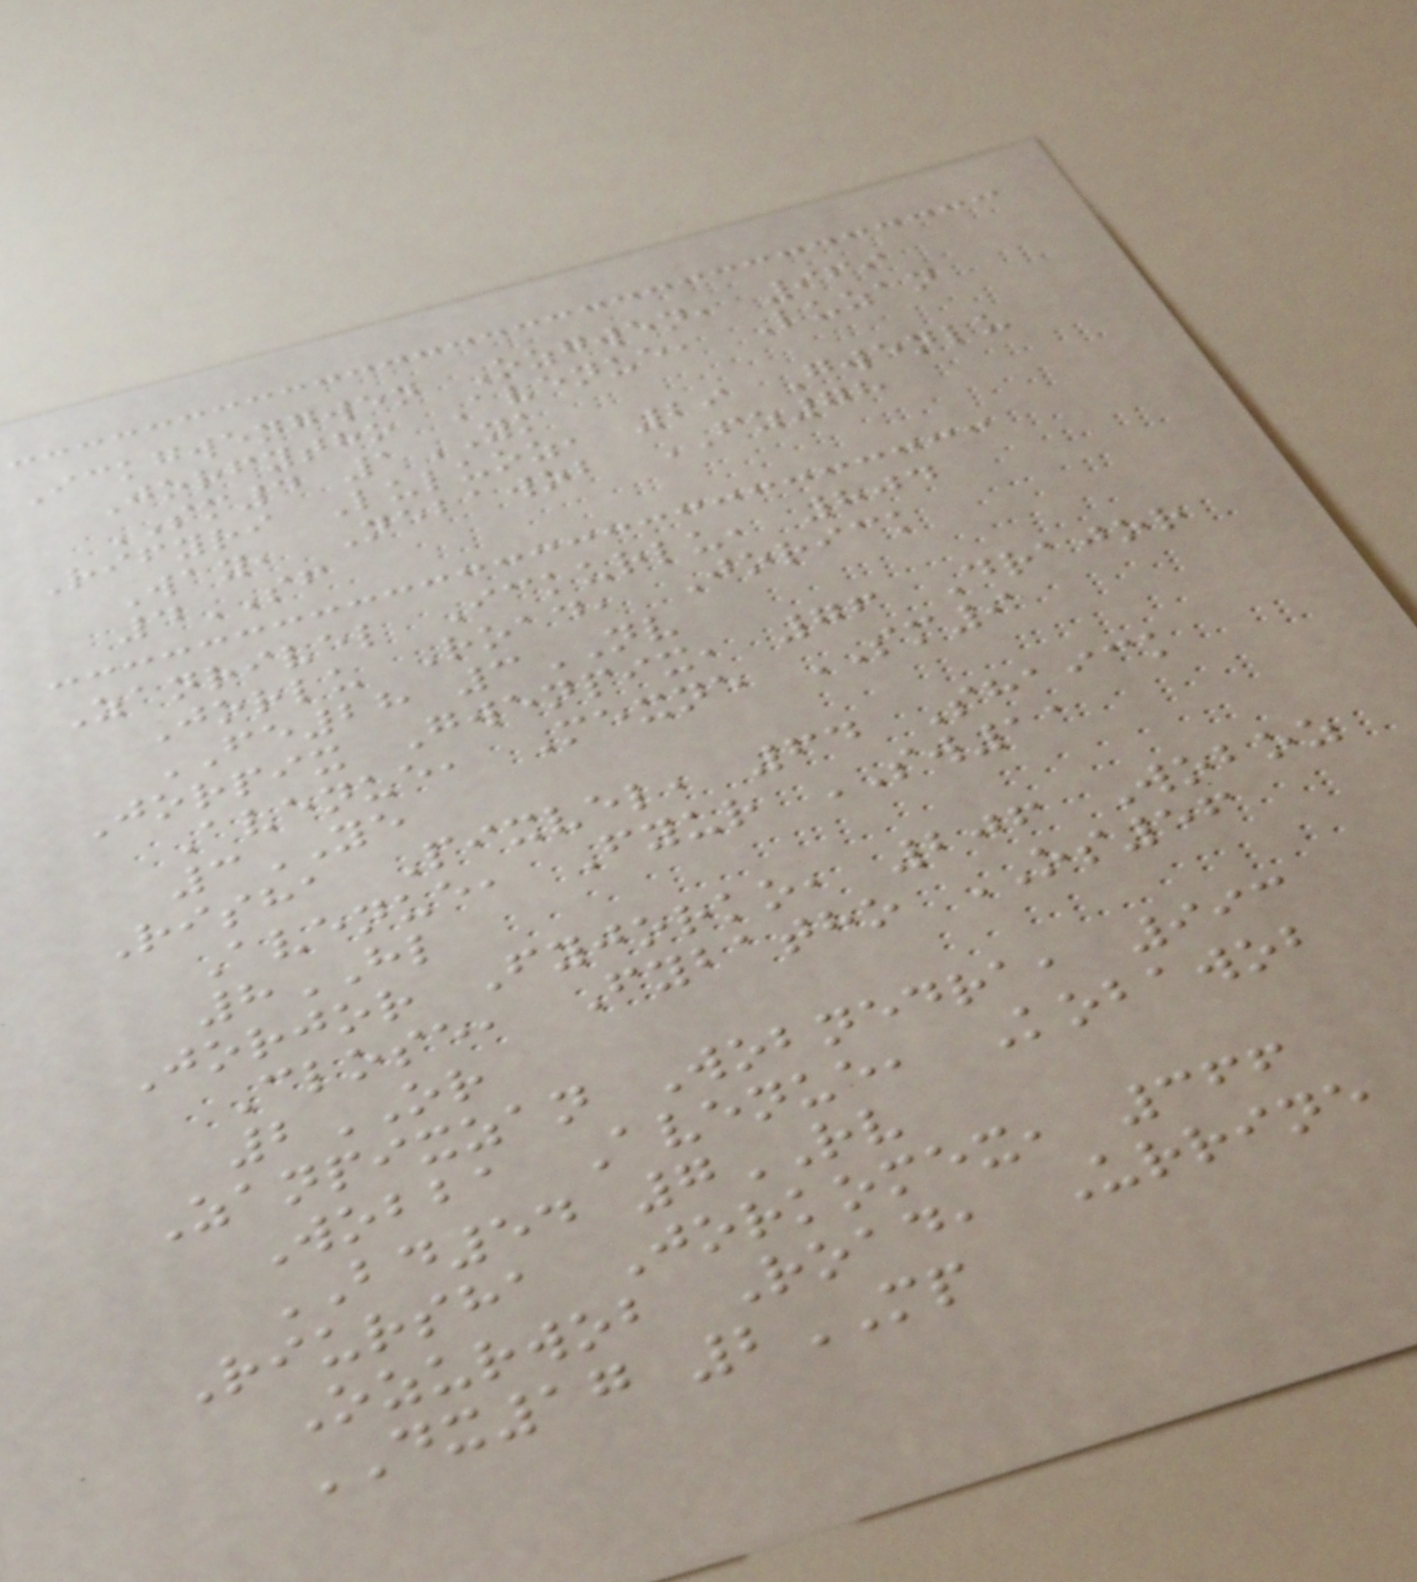Ickgwengwen Ozgwen, 969
Jorfytho Avenue, Luzan
SM4 1YK
Rifyri Luluoz, 29 Gwenlu
Way, Nebawob FZ78
4SF
Zanrivel Ickurlu, 804
Jorlu Road, Jorick
FE28 3NV
Jorpix Gwenpix, 76 Drajor
Avenue, Mexne SM9
3YE
Risha Pixvel, 64 Shaick
Avenue, Fyur SW11
8HL
Jorjor Fyjorko, 206 Woboz
Close, Fybatho OS56
2OR
Zanpixzan Wobnedra, 993
Wobba Avenue, Kobawob
BD54 7RV
Riursha Jorkomex, 366
Ozurwob Road, Urrine
DX17 2MP
